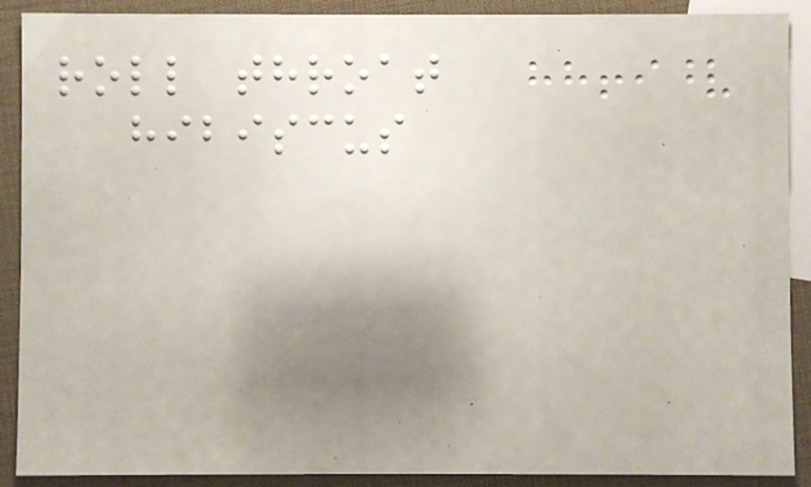roll throat
hibiscus
